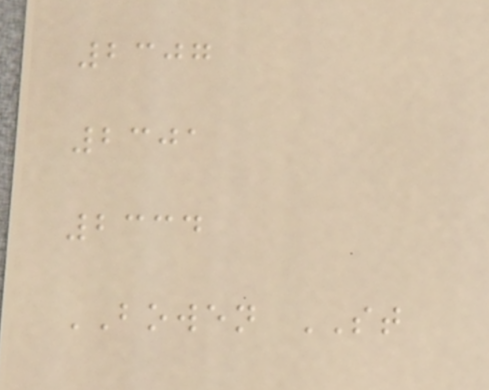2307
2301
2334
BOWEN ST
